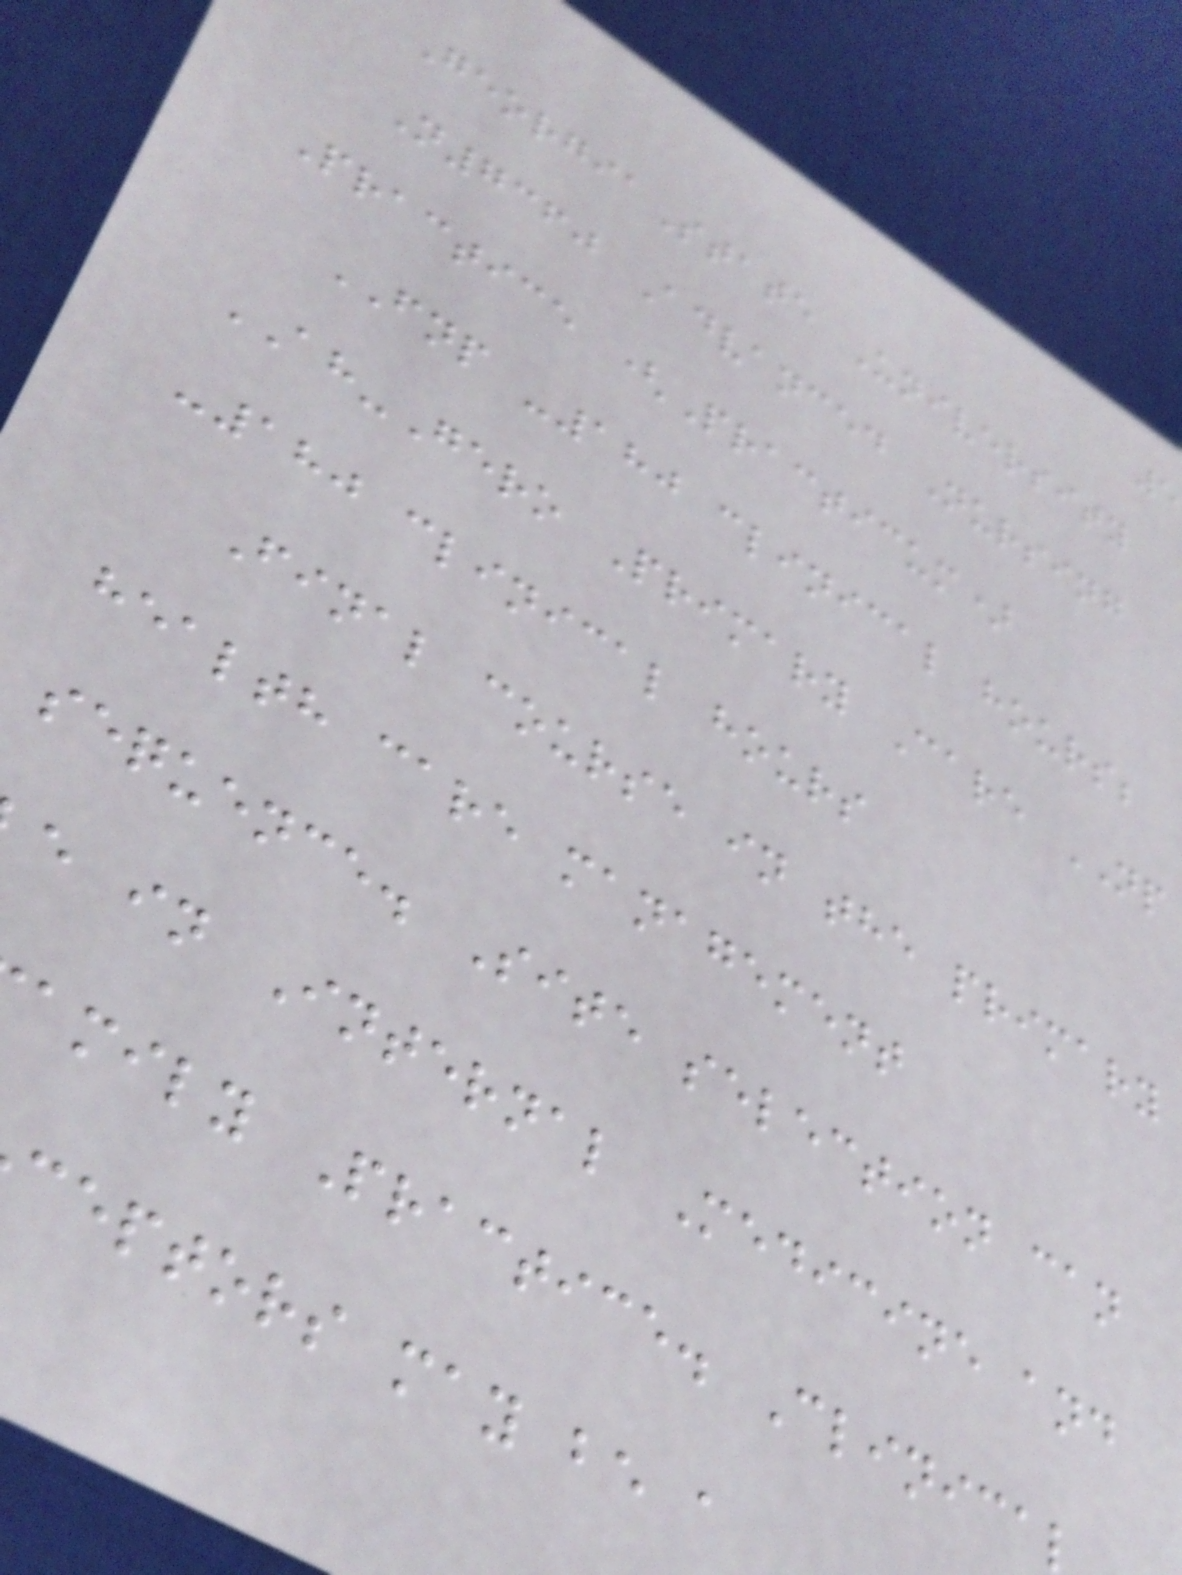GeorgiaState University
N7360 Advanced Nursing
Practice (Practicum)
FNP -180 clinical hours;
AH-Gero Primary Care NP
-180 clinical hours
Final course in the primary
health care management
sequence. Site selection can
e in Internal Medicine and
amily Practice. Clinica
ceptors may be a
